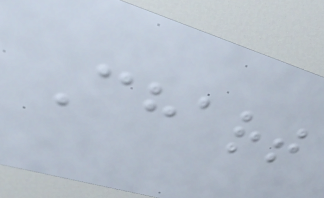Chart
